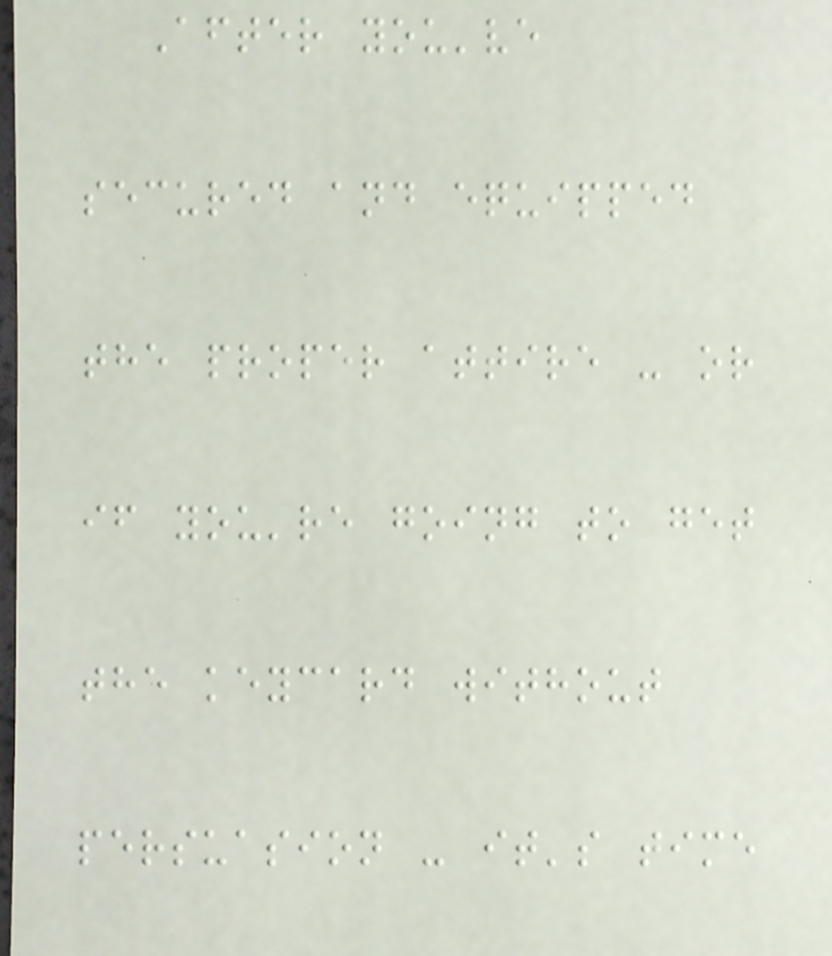After you've
secured and equipped
the proper attire - or
if you're going to get
the keycard without
persuasion - it's time
